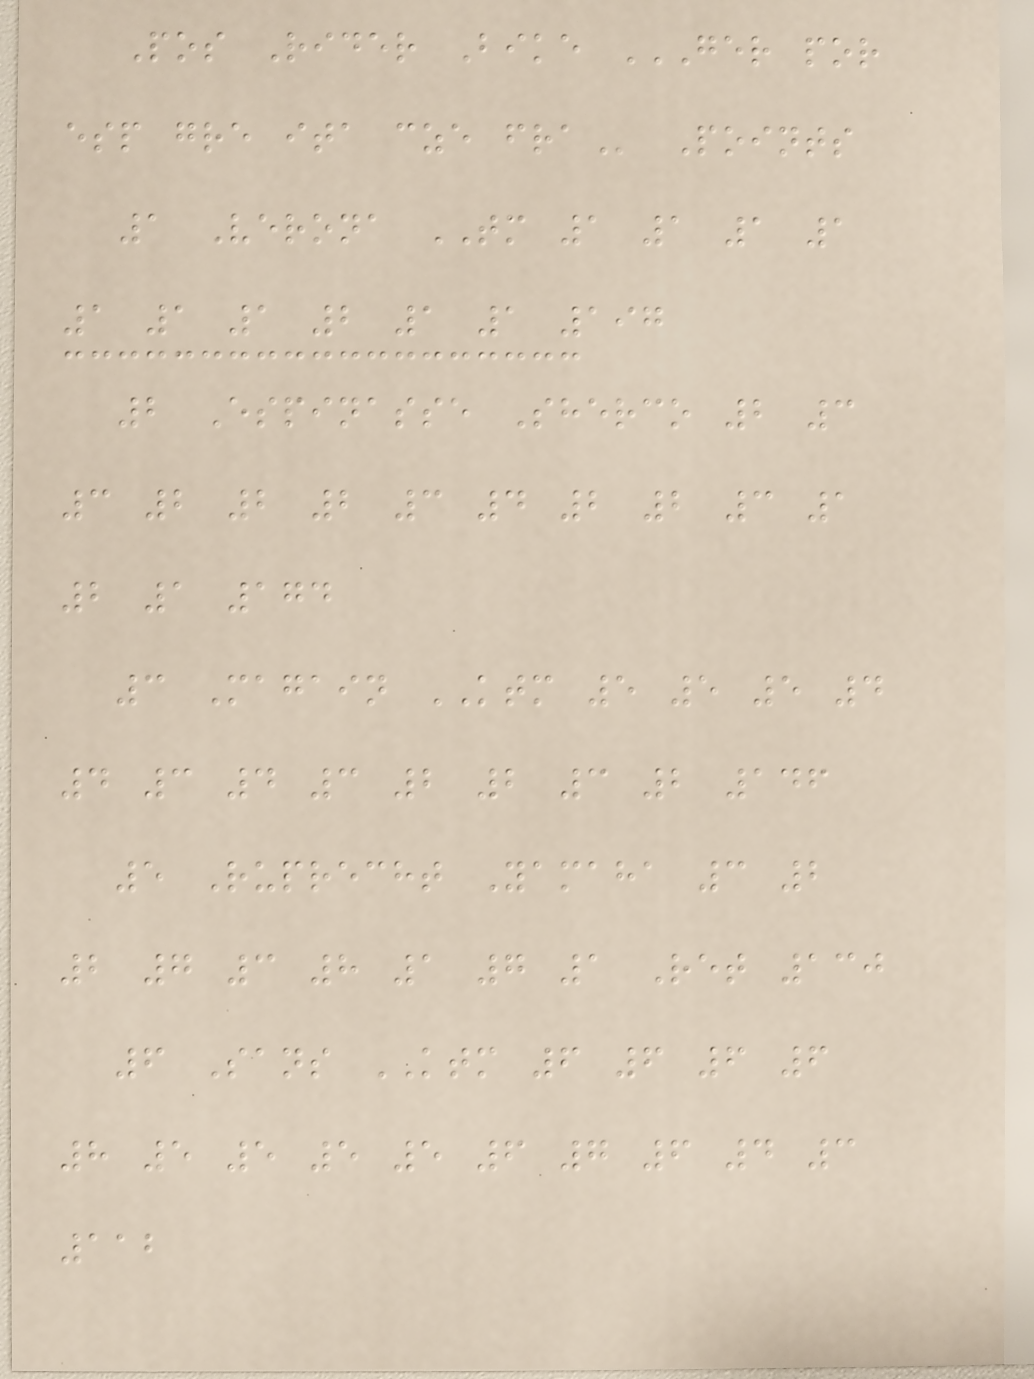Pos Rider Bike GER POR
ESP GRE ITA CZE FRA Points
1 Verona TM 1 1 1 1
1 1 1 2 1 1 197
2 Espinasse Sherco 2 3
3 2 2 2 3 4 2 2 3 1
2 1 174
3 Magain KTM 5 5 5 4
4 3 4 3 2 2 3 2 146
5 Ruprecht Yamaha 3 2
2 7 3 8 1 7 1 Ret 130
6 Sans KTM 6 6 6 6
8 5 5 5 5 6 7 6 4 3
112
